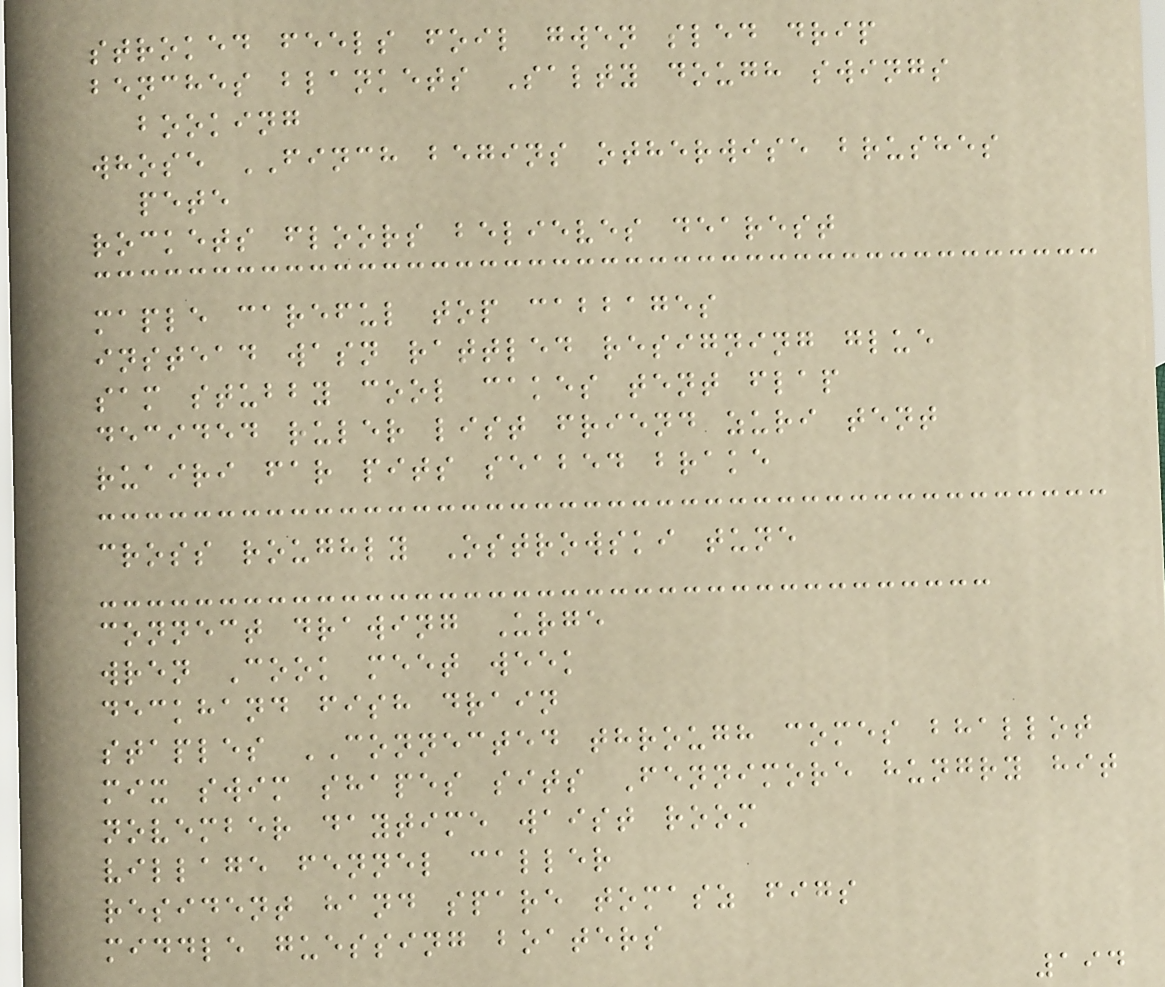stroked feels foil gwen sled drip
benches blankets Salty dough swings
booking
whose FINCH begins otherwise brushes
pete
rockets floors believes dearest
maple careful top cabbages
instead wasn rattled resigning glue
sam stubby cool cakes tent flap
decided ruler list friend zuri tent
ruairi far pits seabed brake
cross roughly Ostrowski tune
connect drawing Urge
wren Cook meet week
deckhand fish drain
staples CONNECTED through comes bhallot
mix swim shapes sits Fennimore hungry hit
november daytime waist room
village fennel caller
resident hand spare tomasz figs
middle guessing boaters
194
